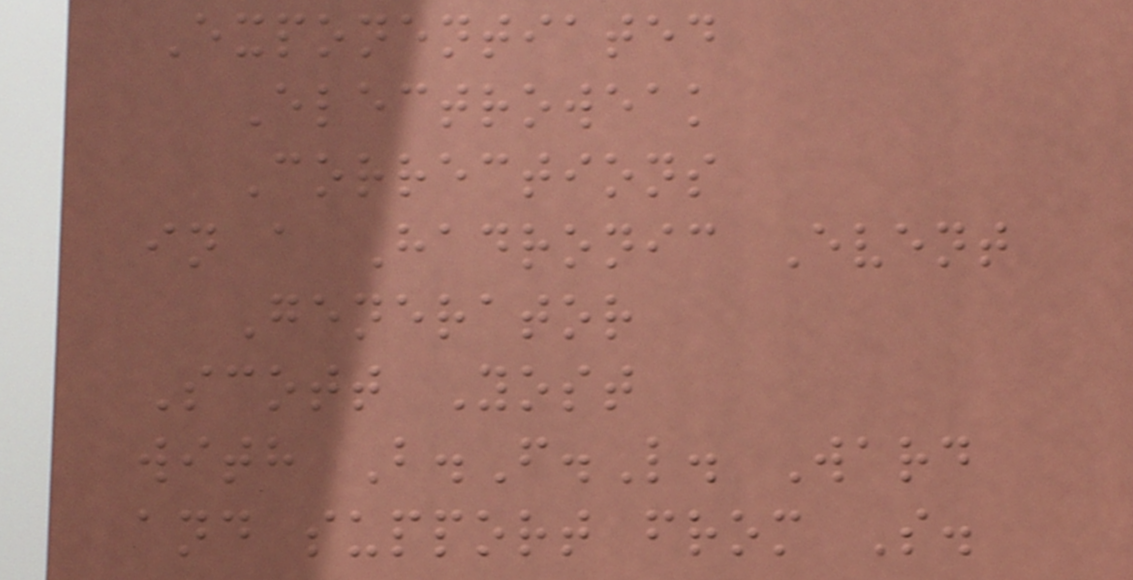Exponentiated
Electroweak
Corrections
in a Hadronic Event
Generator
Scott Yost
with B.F.L. Ward
and support from S.
